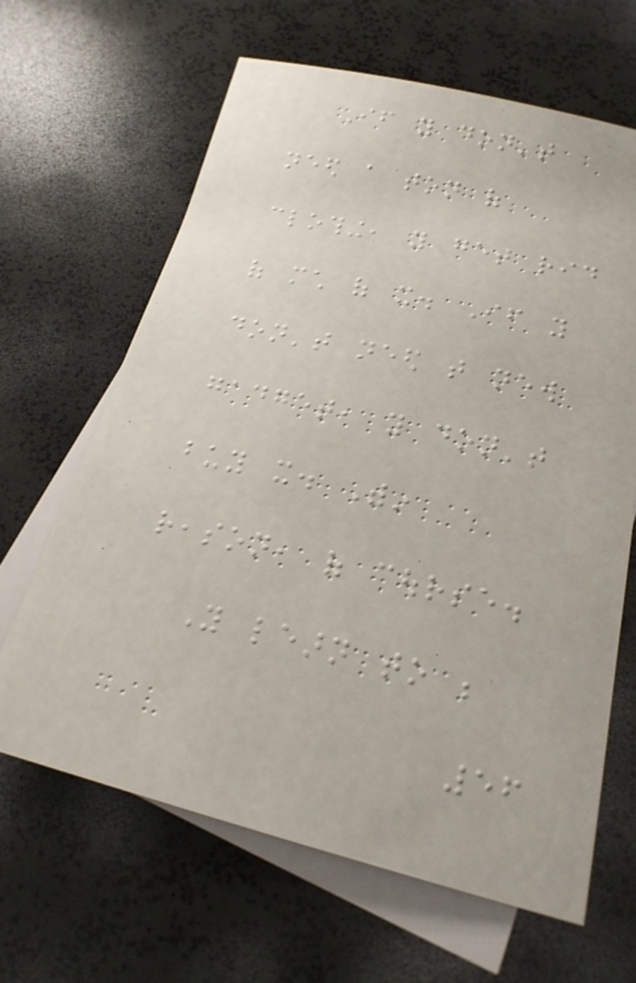If you don't
need a ton of
clothing, you get rid
of much of it. If you
don't need that new
gadget, you don't
buy it. Within
reason, of course.
You learn to be
56
